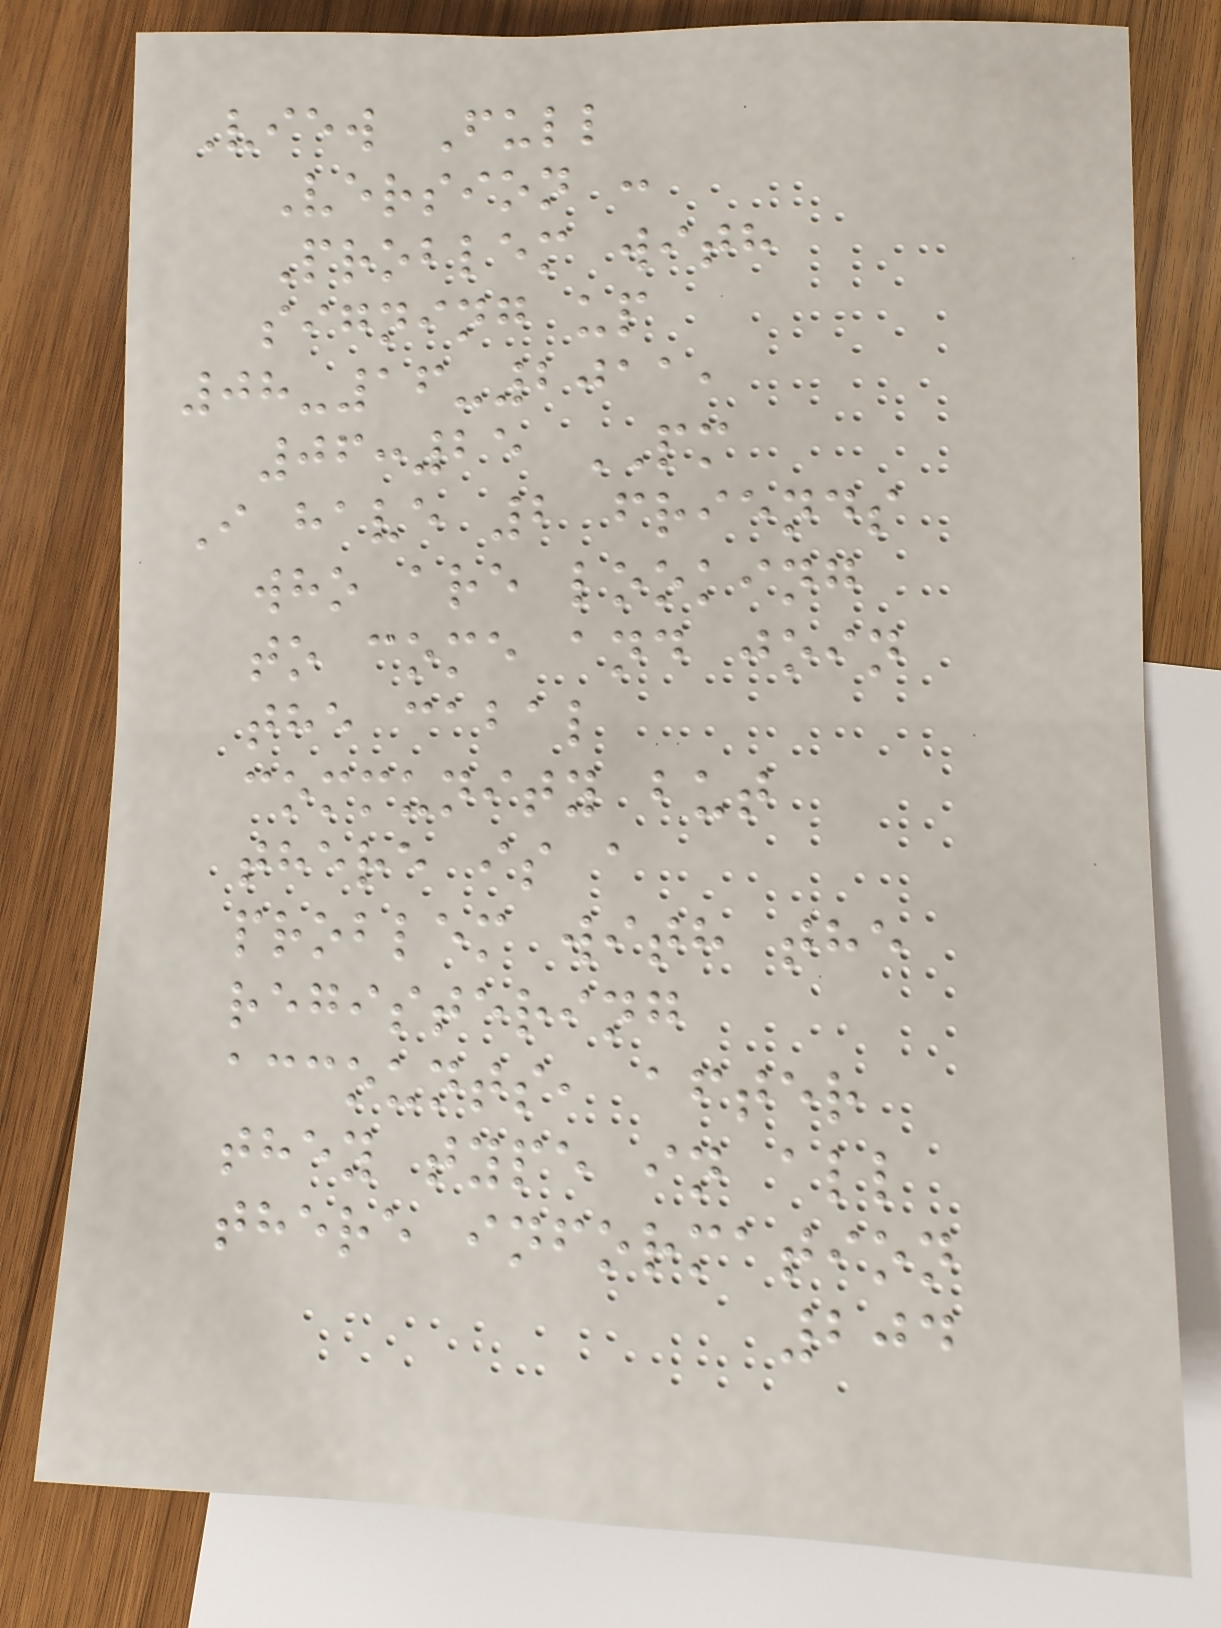View Full
Version :
Problem with
signing up
08-16-2011,
06:25 PM
I have 2 friends
who are looking
to come and join
the cabal
community but
there is a
problem with the
registering
accounts, after
they type in all
there information
204
